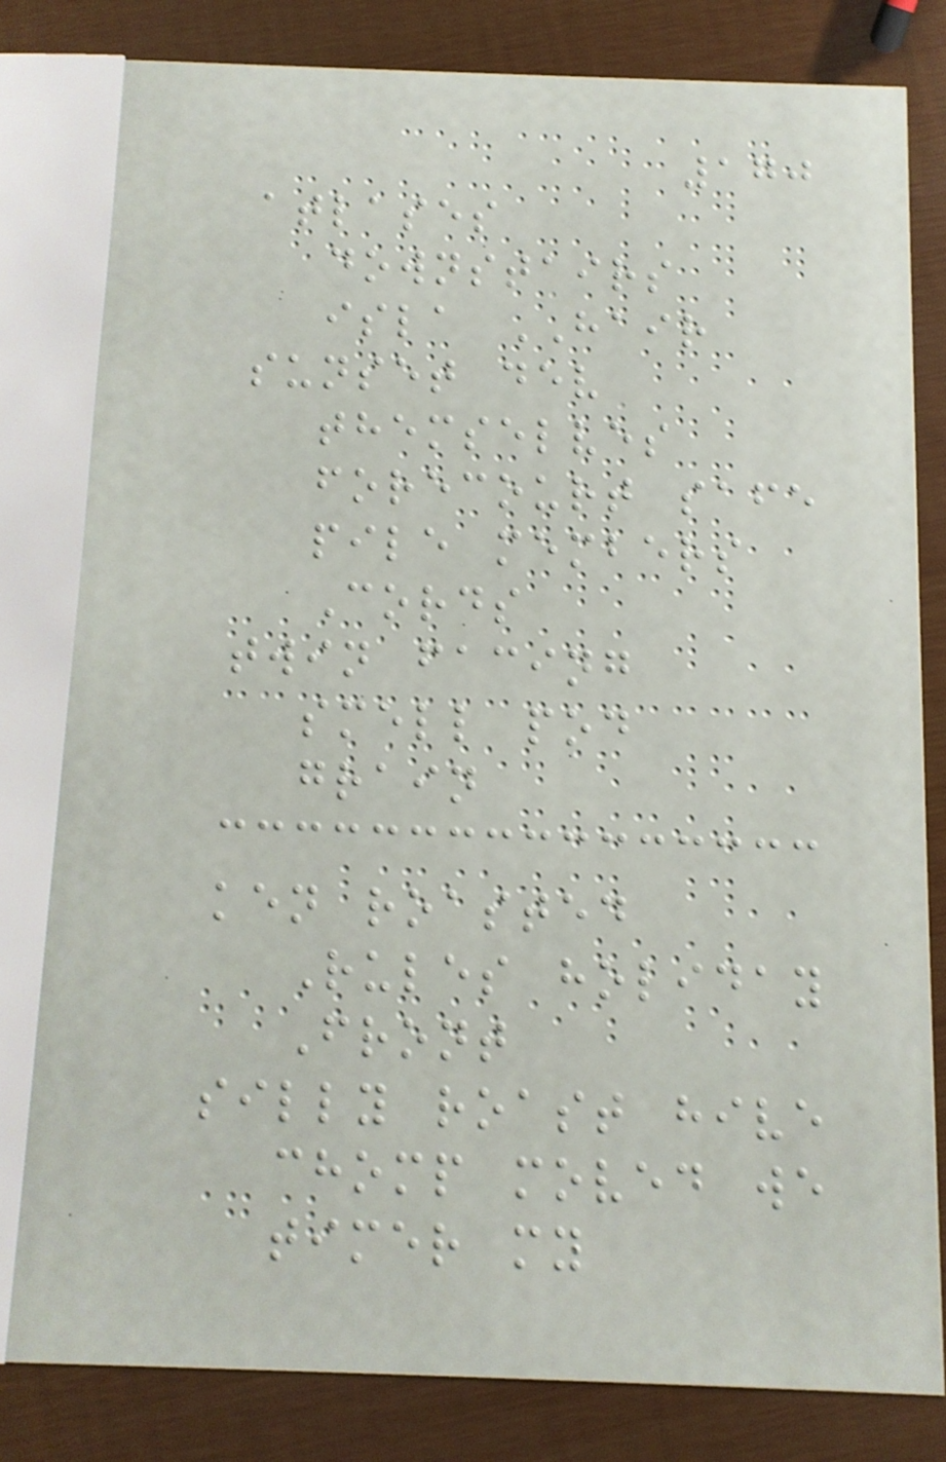170
atlases
downstairs
isla HAIR
sunset dev
themselves
forecourt safe
pile members
Cords
twin facing
smell pod
grain
ken roasted
Rules holiday
Front
silly roast hive
chomp moved we
timer my
